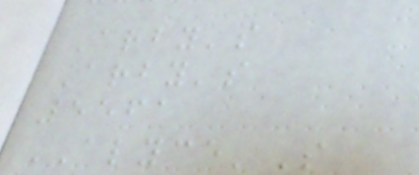Arby's
Arby's
5561
ALYCE'S
